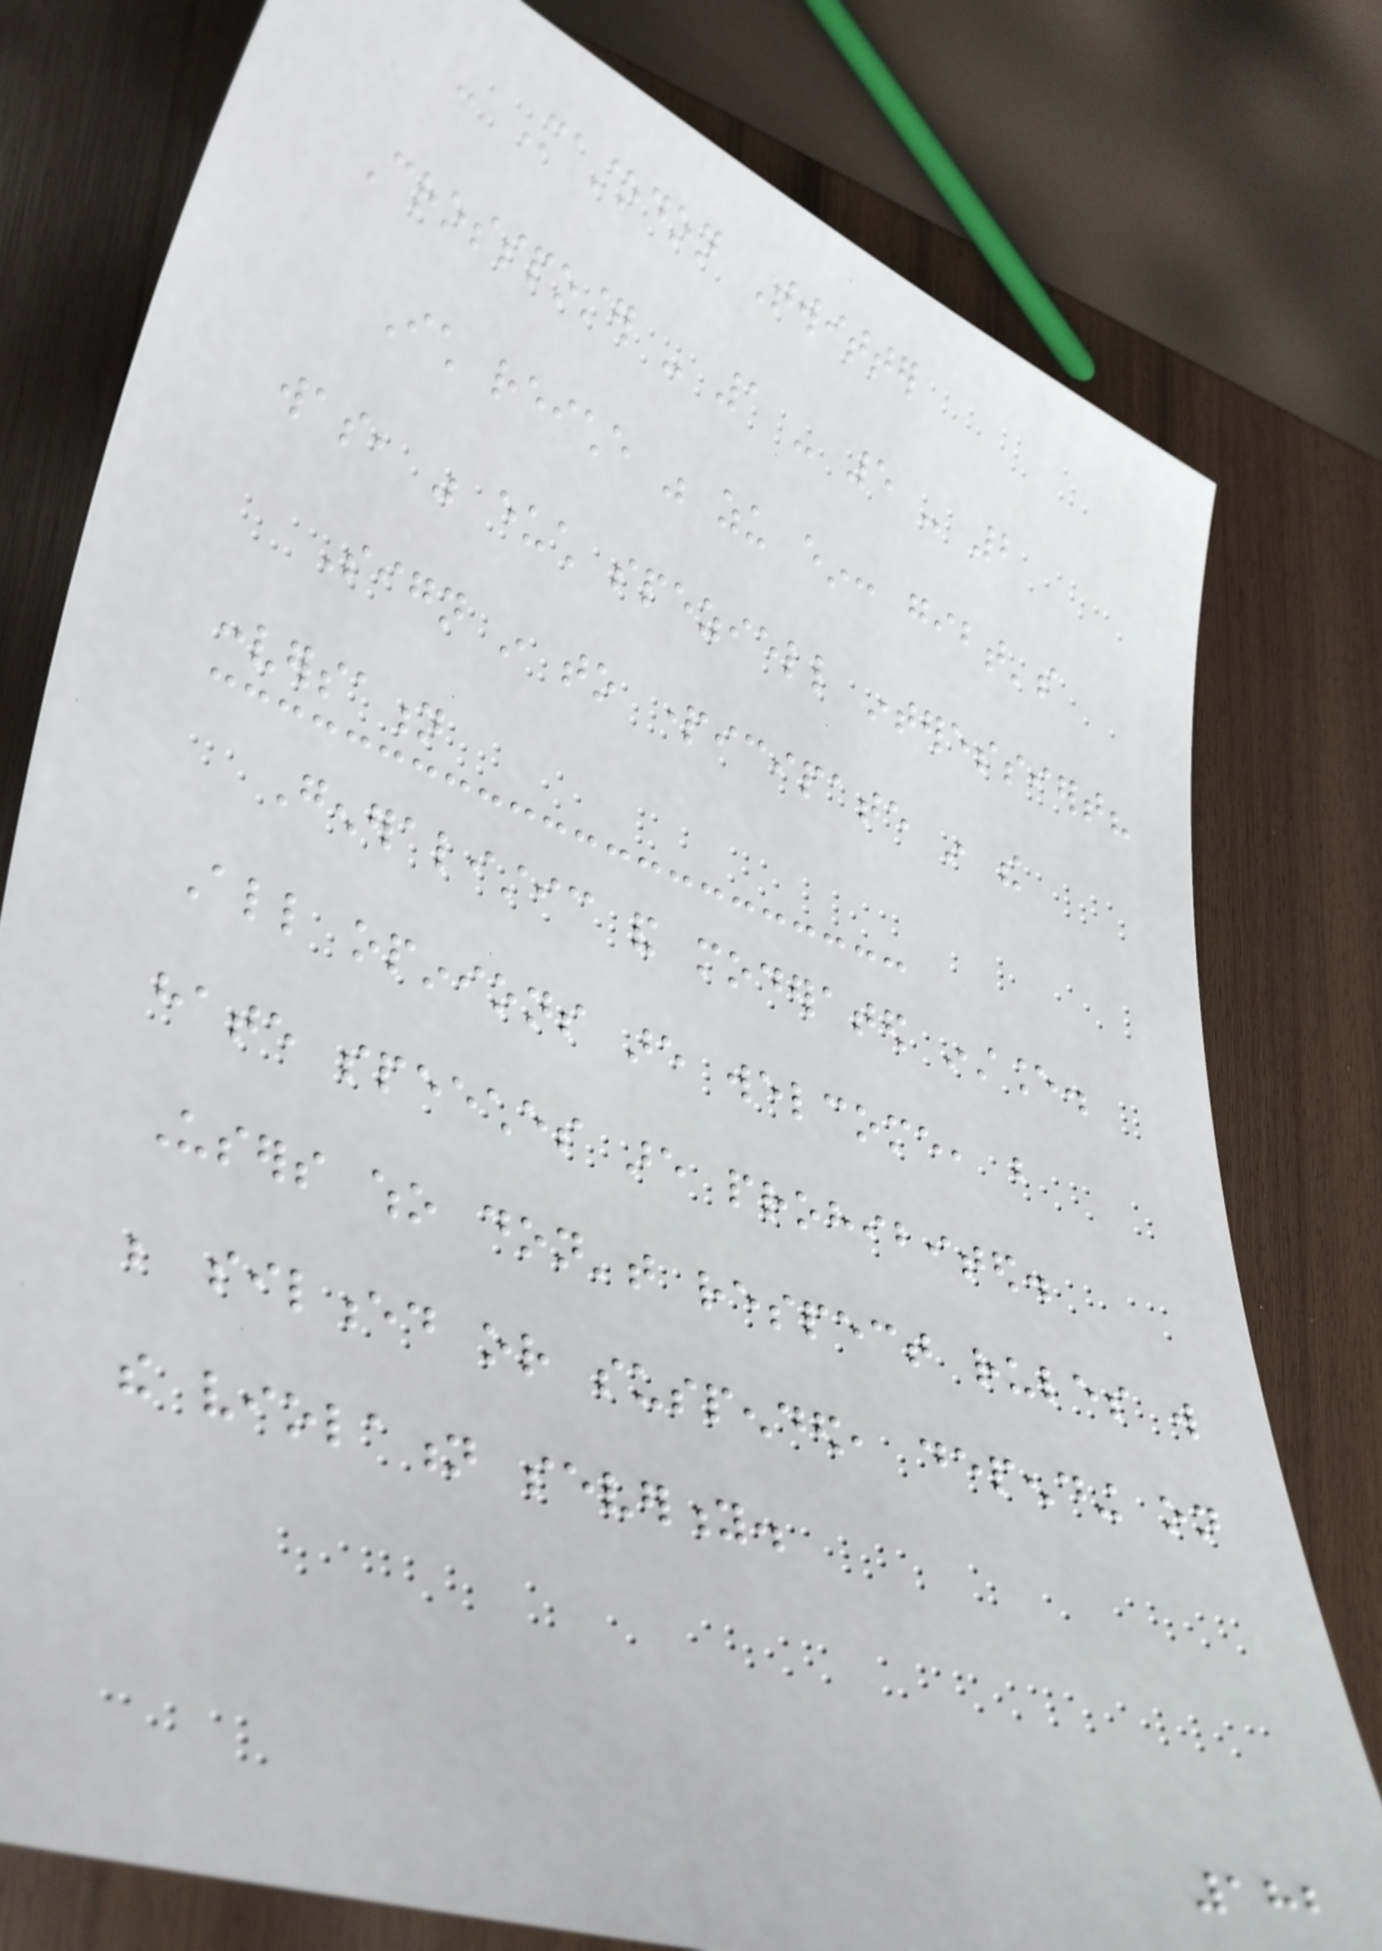- Mastodon Twitter
Crossposter - 1 - 5 - 2
Ich reiche was zu ein: gibt's
was, was euch speziell interessiert?
Sign in to participate in the
conversation
Generalistic and moderated instance.
All opinions are welcome, but
hate speeches are prohibited.
Users who don't respect rules will
be silenced or suspended, depending on
the violation severity.
182
